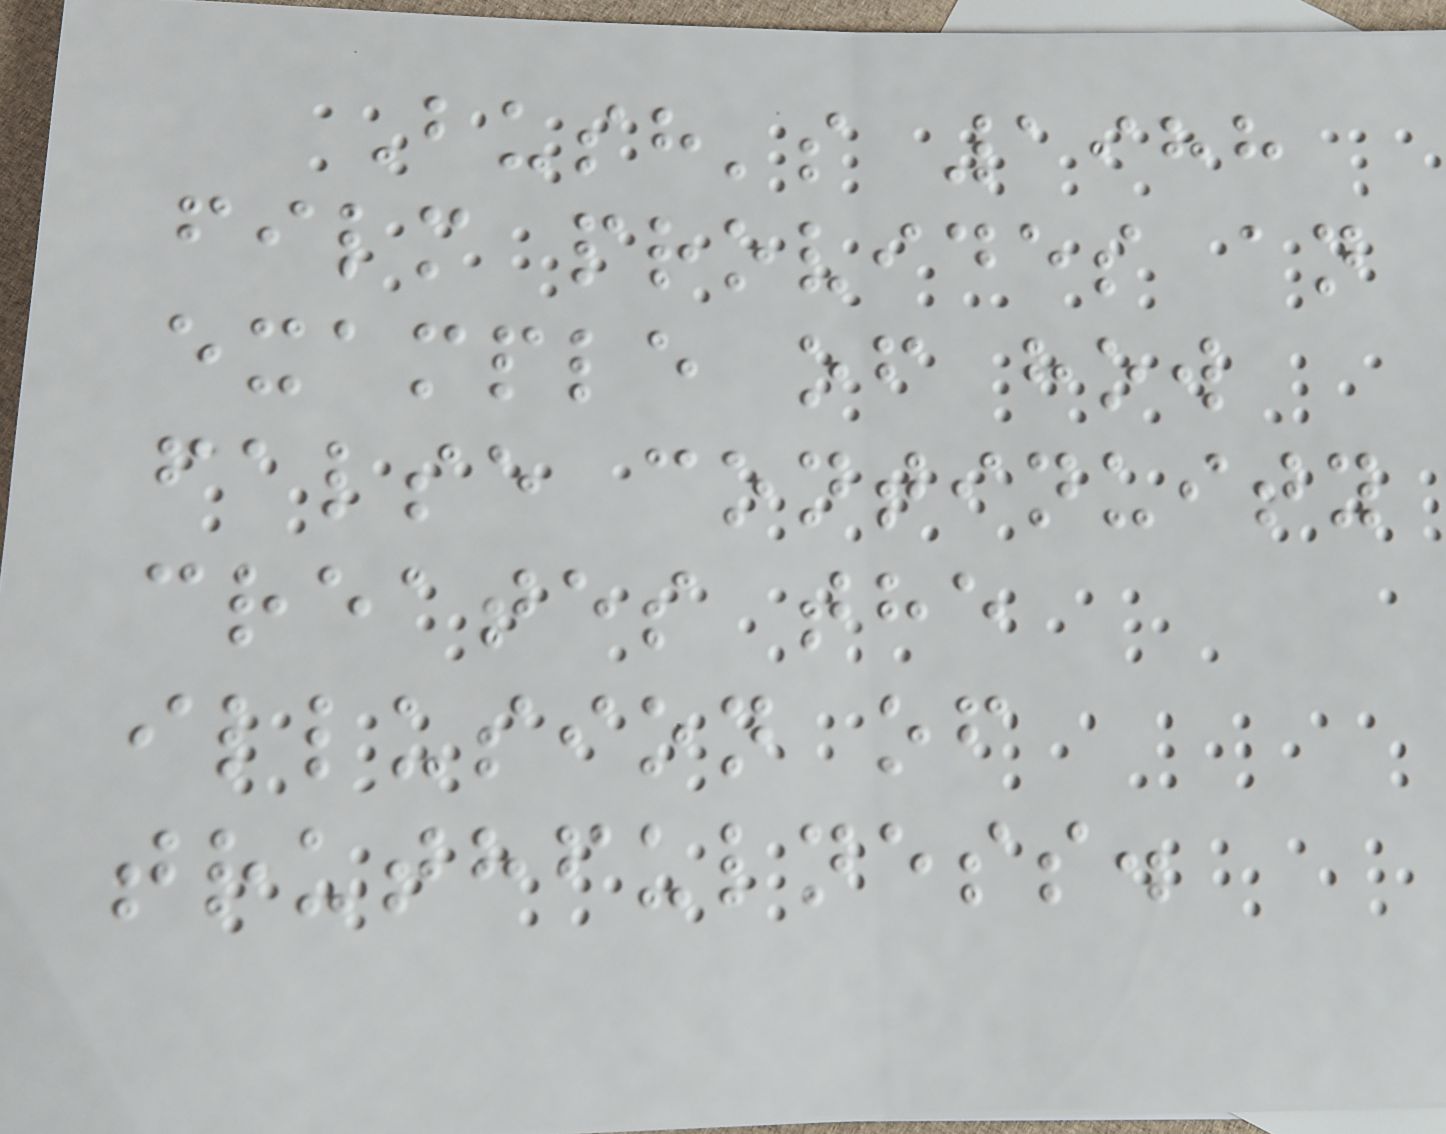Bush's 1988
film provides an
example of how
false continuity
creates the
illusion of
truthfulness.
